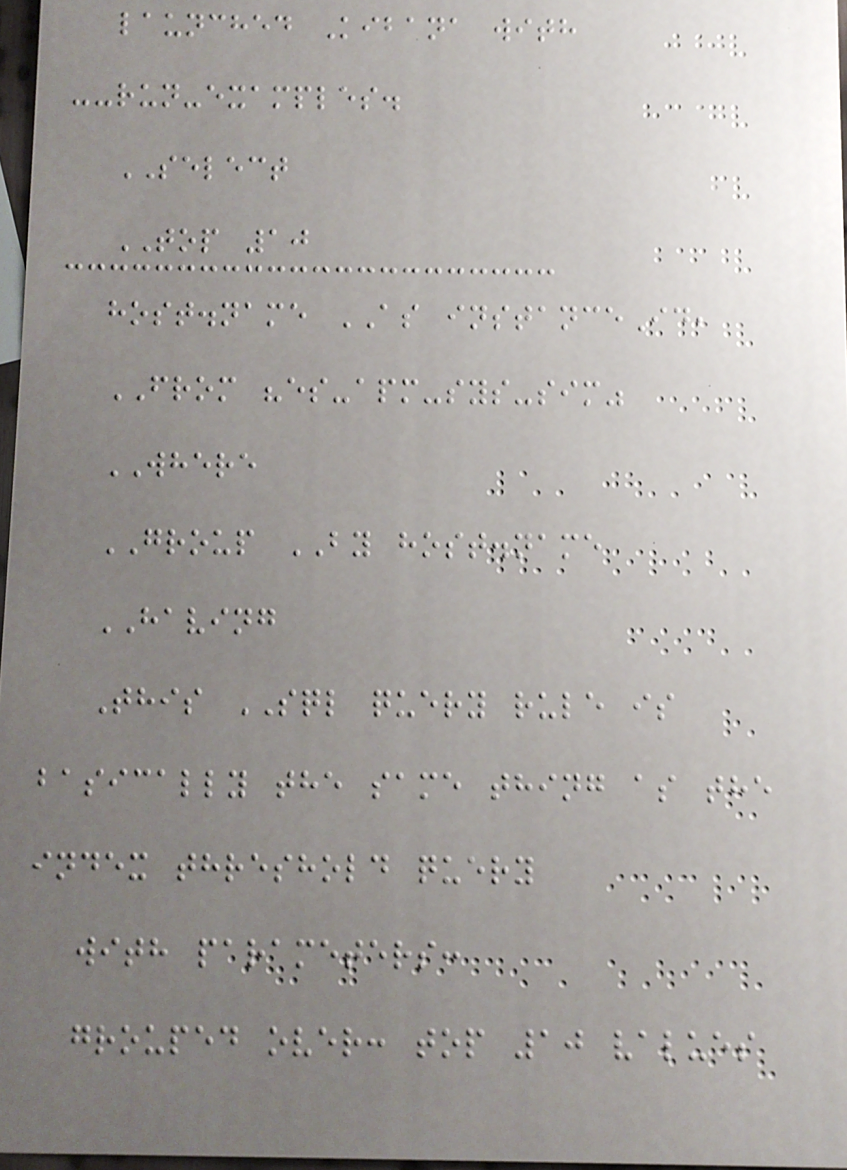launched Kibana with
--run-examples.
SELECT
TOP 10
host.name AS instanceId,
FROM "es-apm-sys-sim"
WHERE
GROUP BY host.name
HAVING
This SQL query rule is
basically the same thing as the
index threshold query
with parameters:
grouped over: top 10 values
